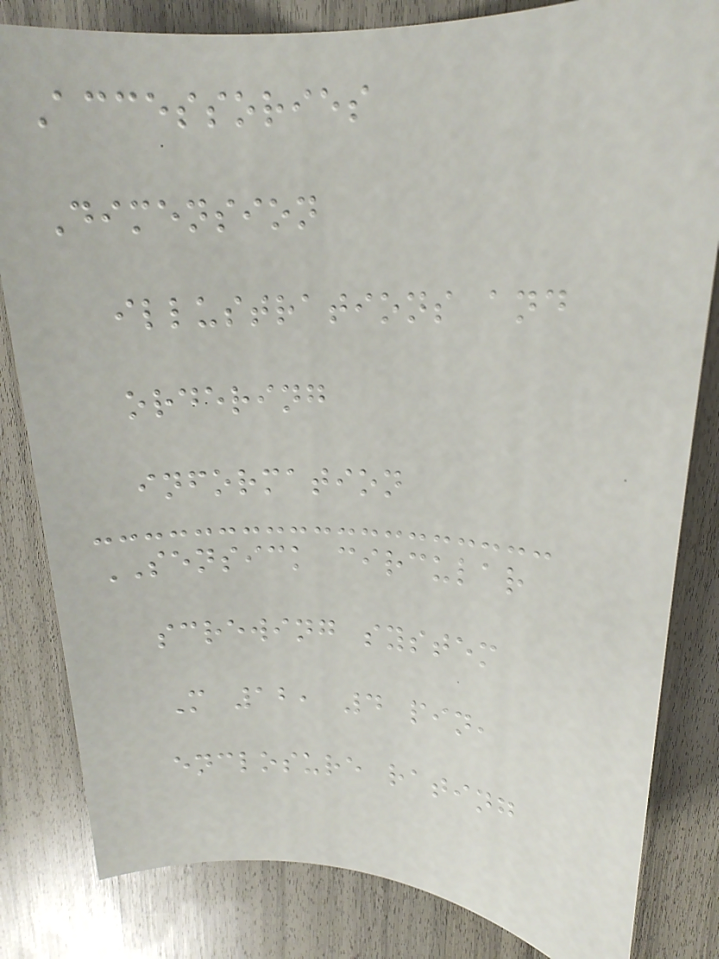Accessories
Dimension
illustrations and
ordering
information
SENSICK circular
screwing system
M 12, 4 pin,
enclosure rating
